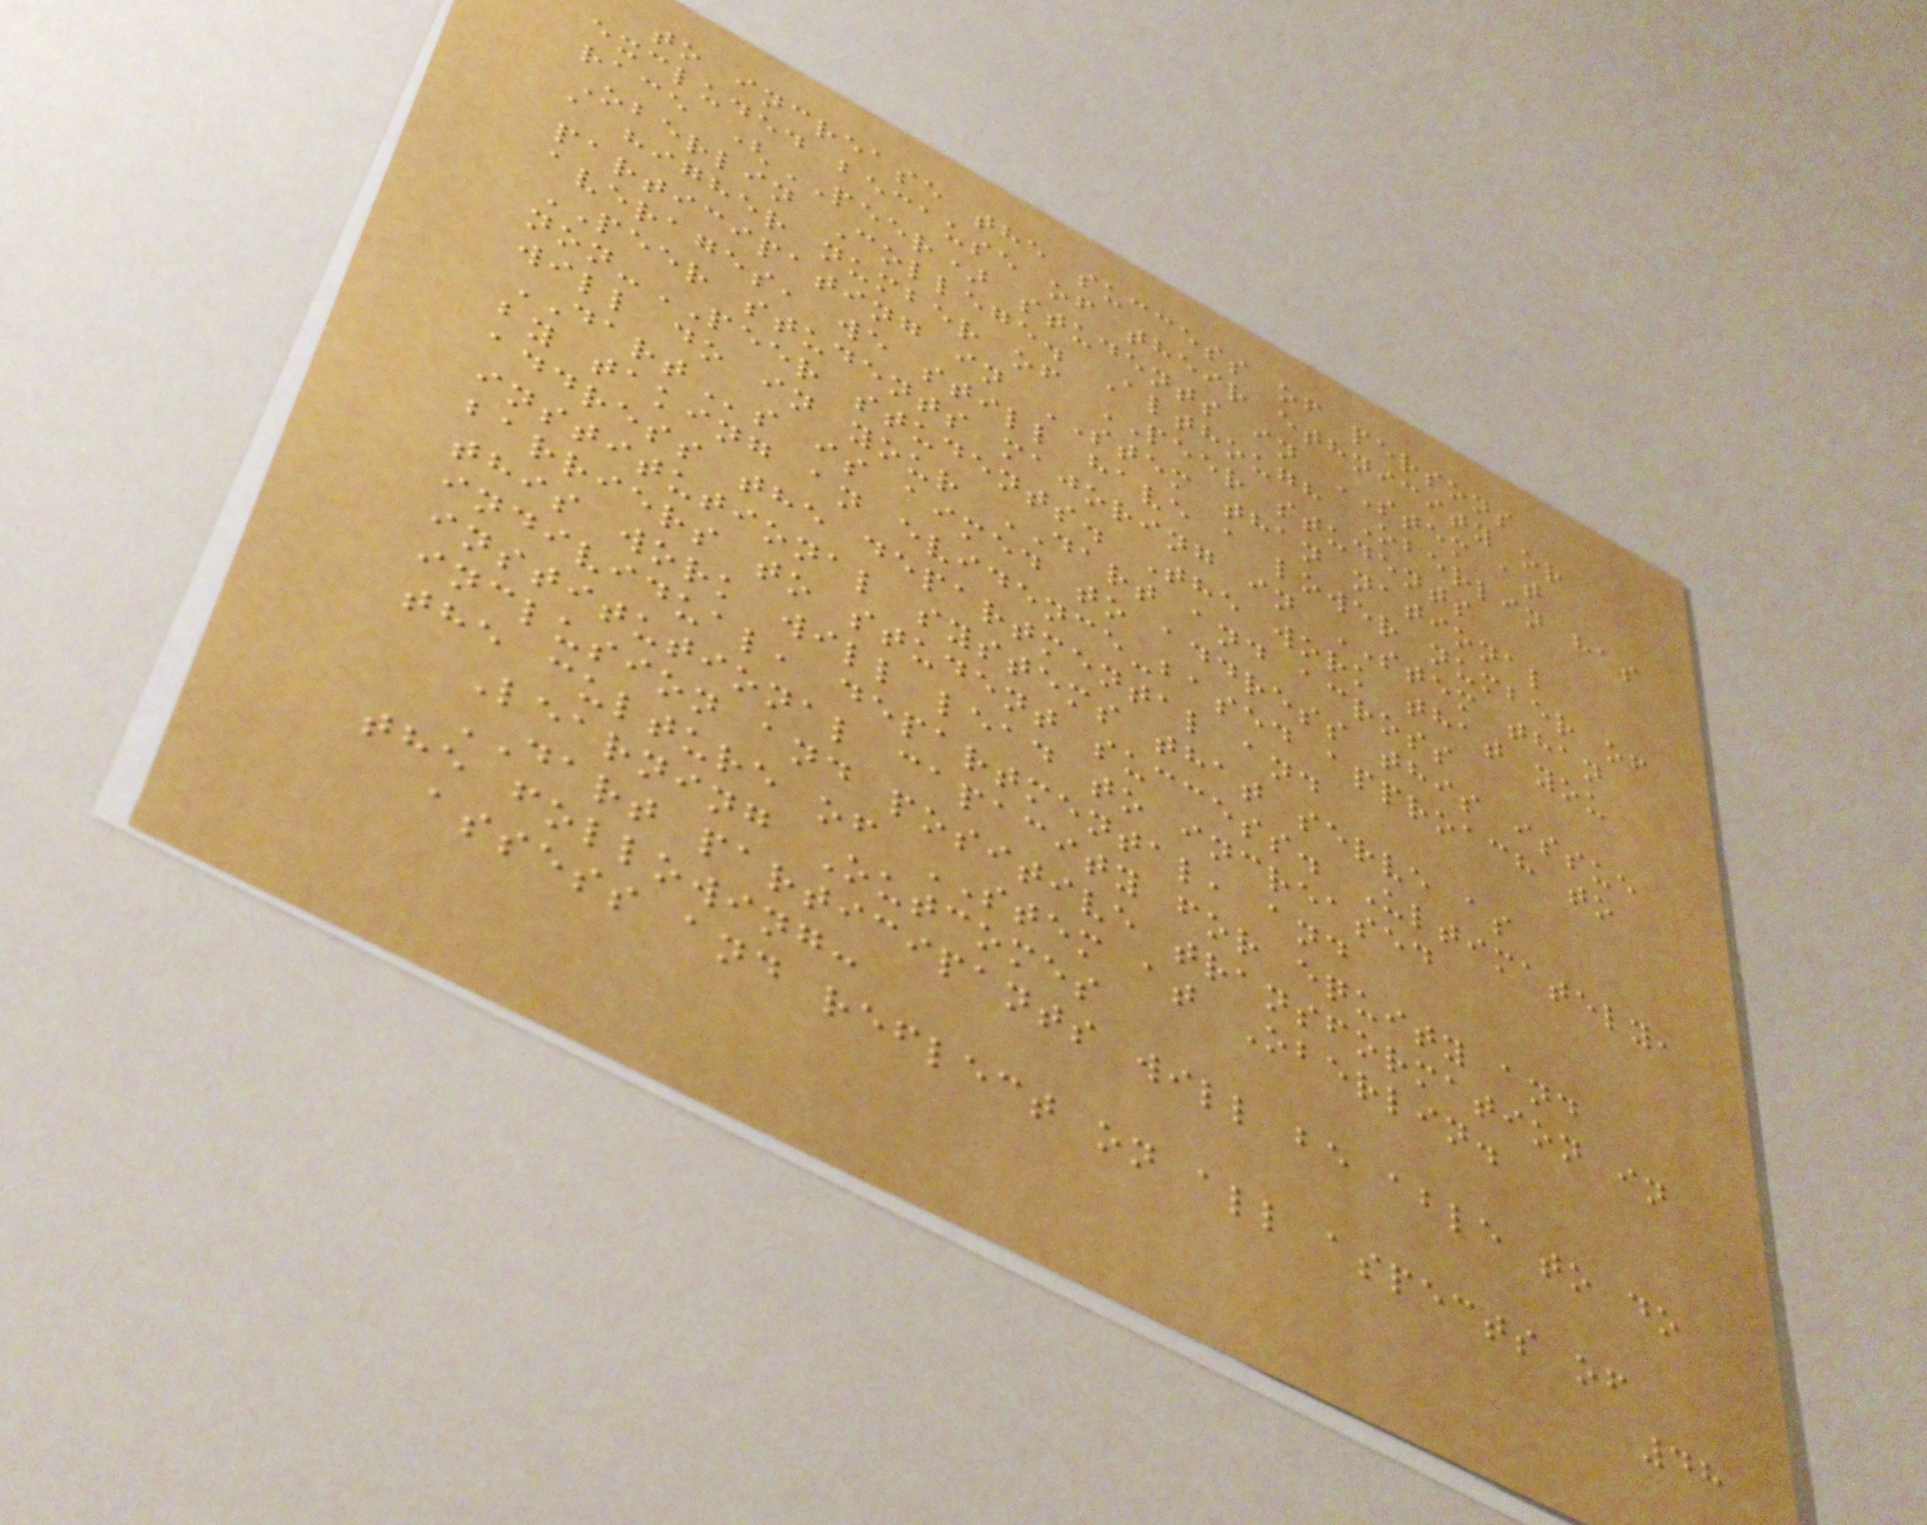to increase the success of persons
excluded because of their ethnicity or
race (PEER) students in STEM at
Oberlin College. Although Oberlin has
a higher number of PEER students
participating in STEM than national
averages, we still have a lower number of
PEER students majoring in STEM than
non-PEER students. The work that you
will do in your DART and across
DARTs is aimed to address this issue
by taking an evidence-based approach to
address the departmental and
institutional systems that serve as
barriers to student success. Ultimately,
this work will lead to increased
individual, departmental, and
institutional capacity for equity and
inclusion and positive transformation in
the culture of STEM at Oberlin.
Learning Outcomes
DART participants will be able to do
the following:
assess and reflect on all aspects of
48
